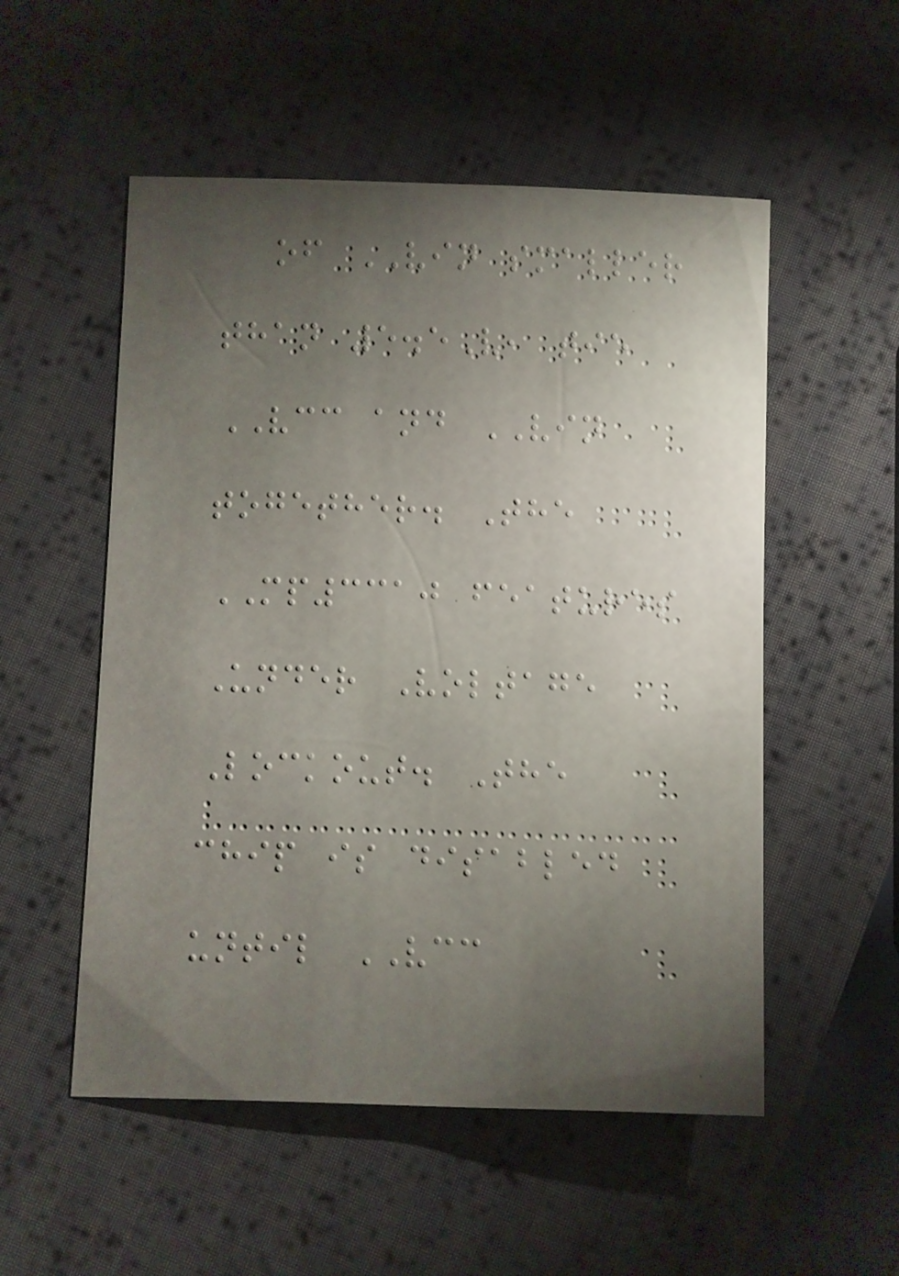of VIN smaller
than 5.5V, tie
VCC and VIN
together. The
MP3310 features
Under Voltage
Lockout. The
chip is disabled
until VCC
